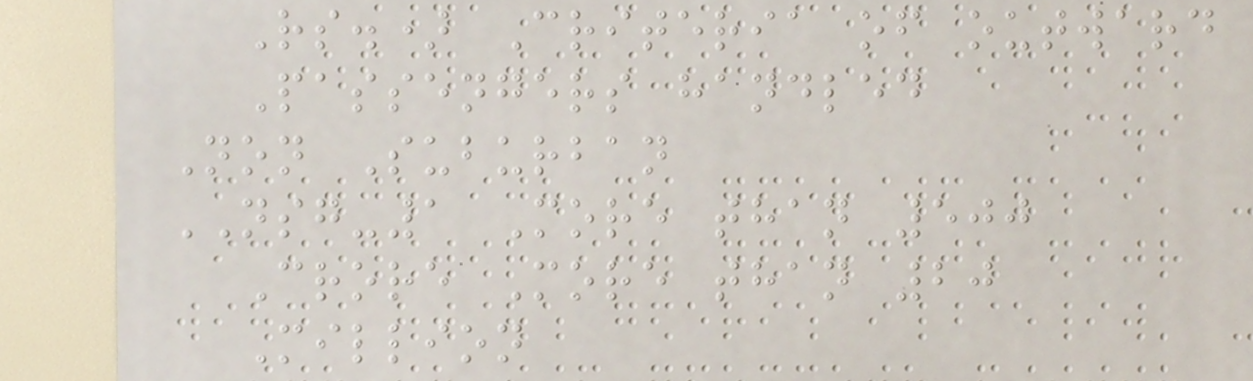Rs.) Criteria of outward
Passengers handled
Non Suburban
NSG-1 More than 500
Crore More than 20
Million
